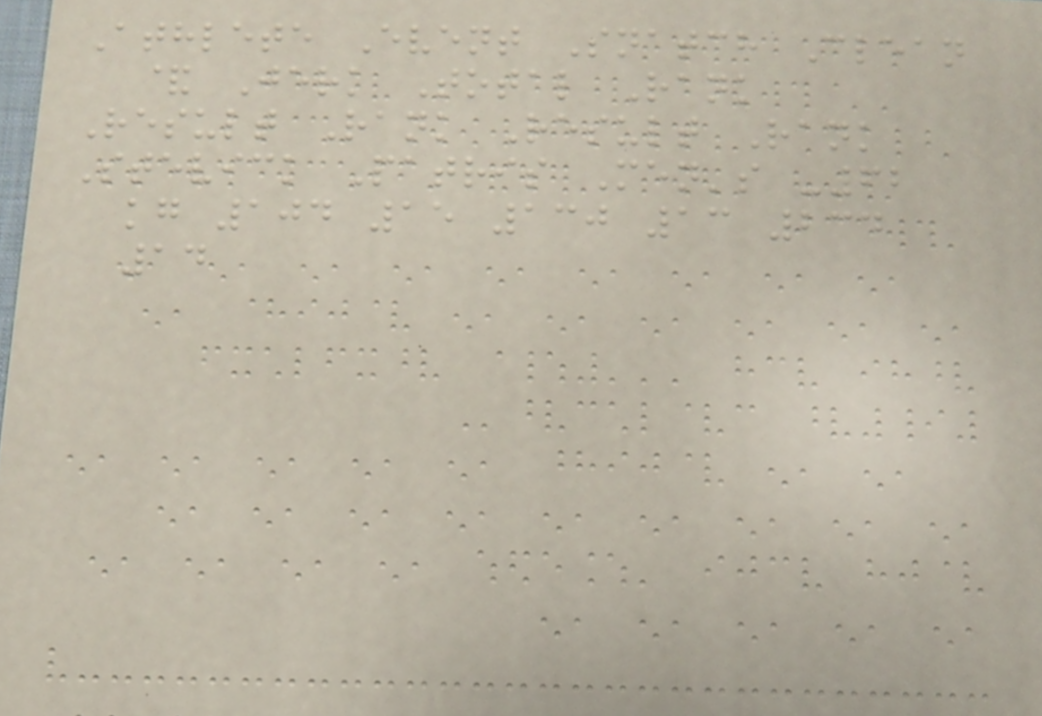Athlete Event Snatch Clean
& Jerk Total Rank
Result Rank Result Rank
Stevick Patris Men's -62
kg 104 15 130 13 234
14
